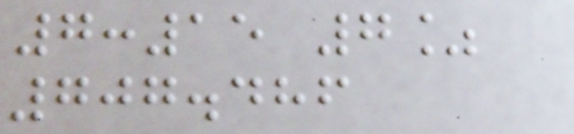7:15 7%
707.486
